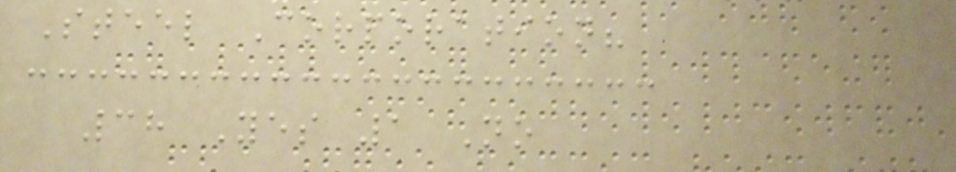Steel Corporation?
38 Yes 1 No
